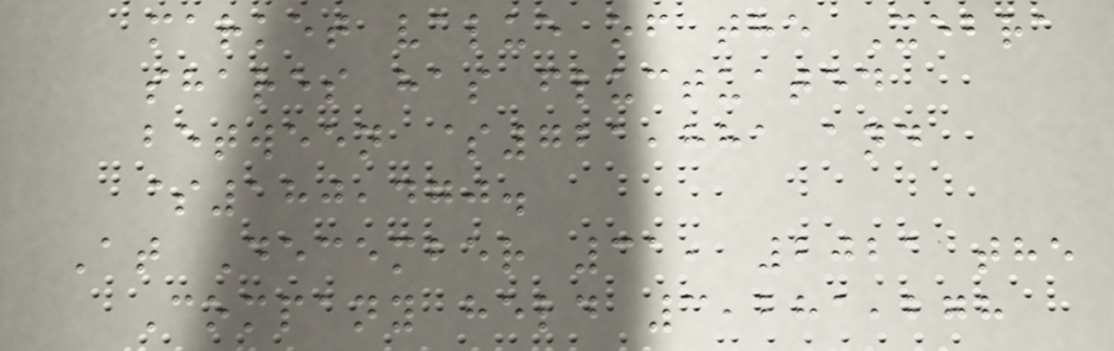market value of the Xebra
shares has fluctuated
between $721,881 and
$180,470.
At December 31, 2021 the
Company held 3,281,278
